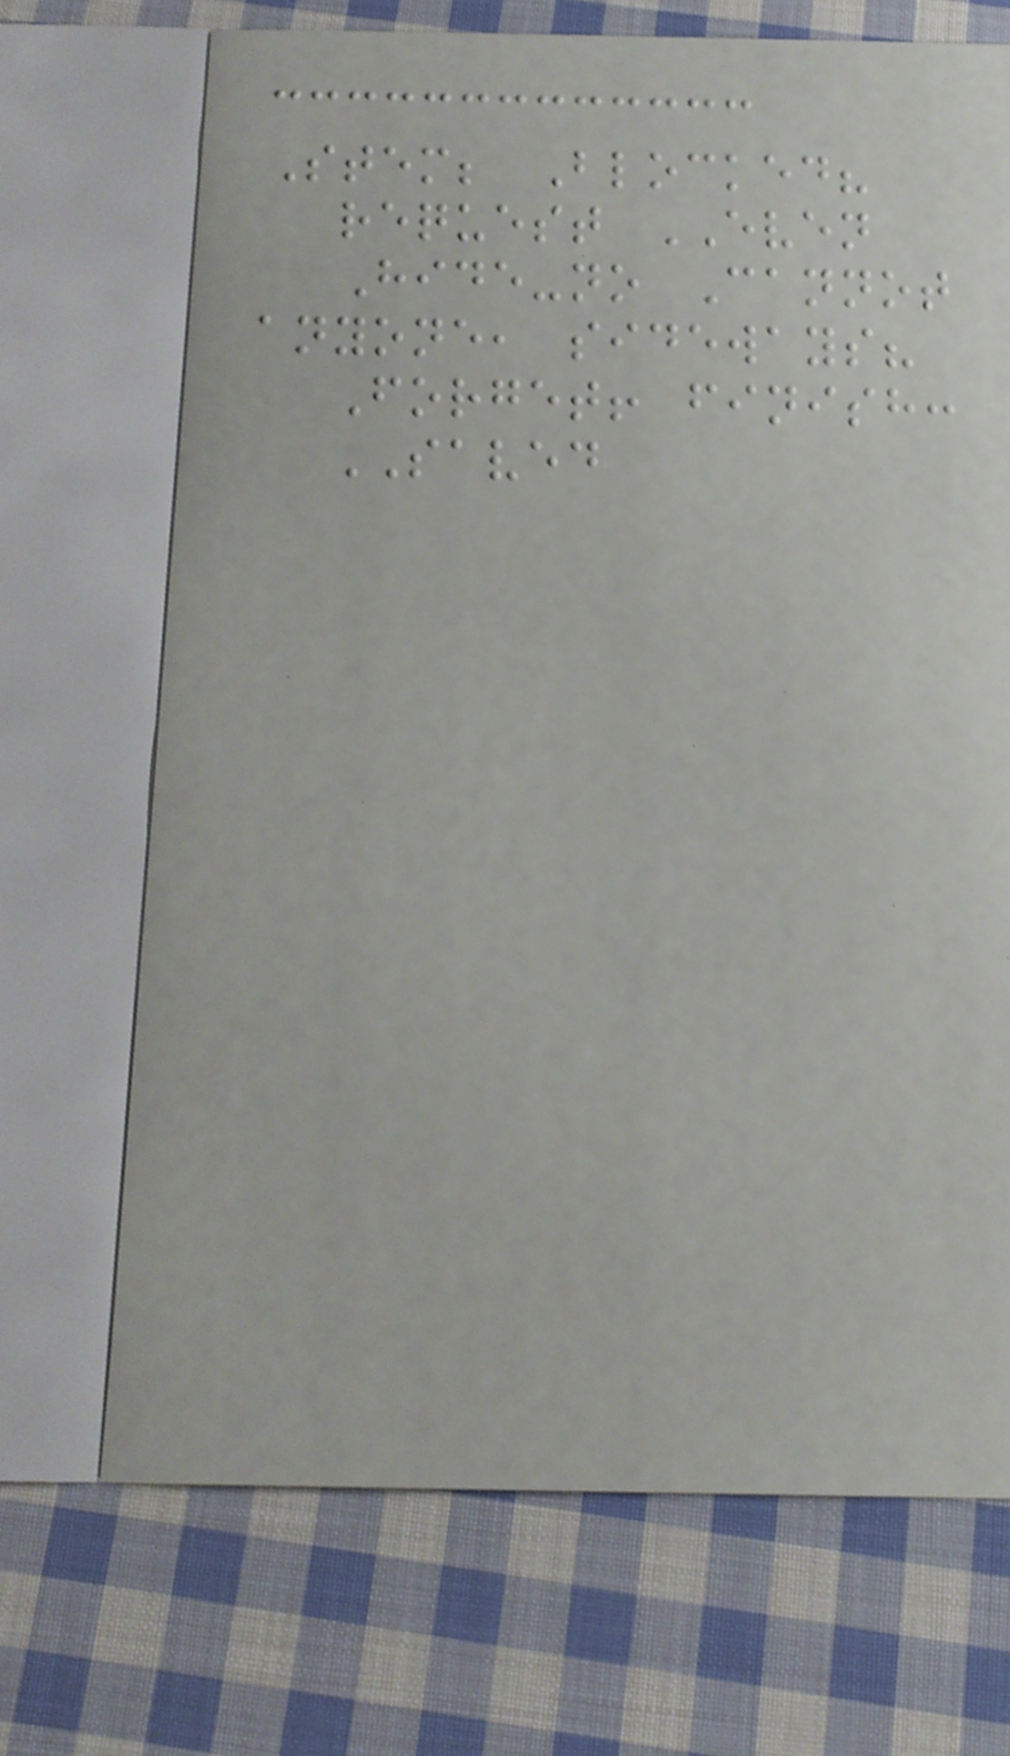Stem; Blocked?
request EVEN
Hide-no Cannot
anyone, sideways?
Forget! finish:
SAVED
